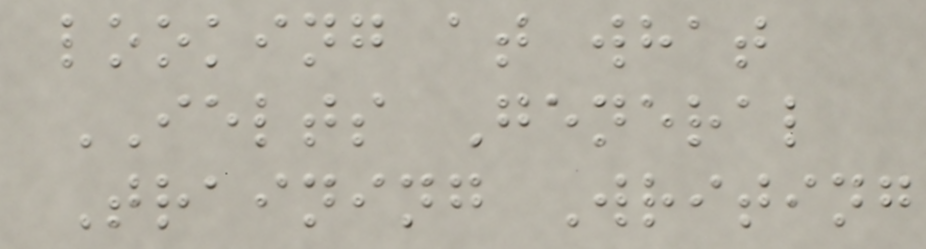looking at what
IELTS General
Training Writing
